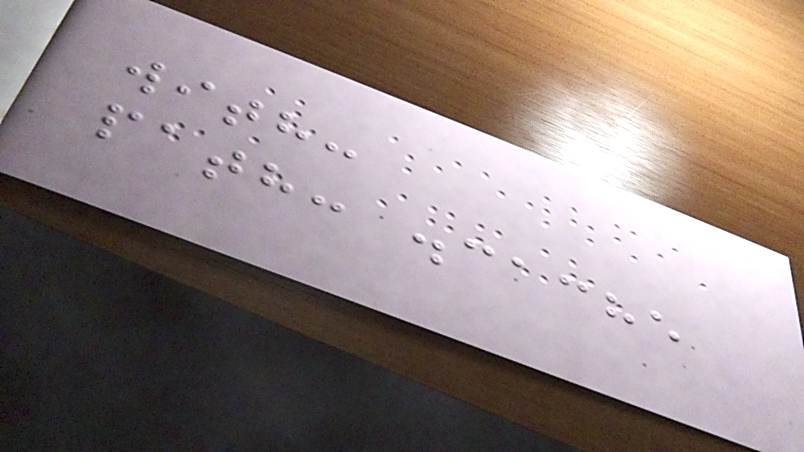with:
path: .cache
